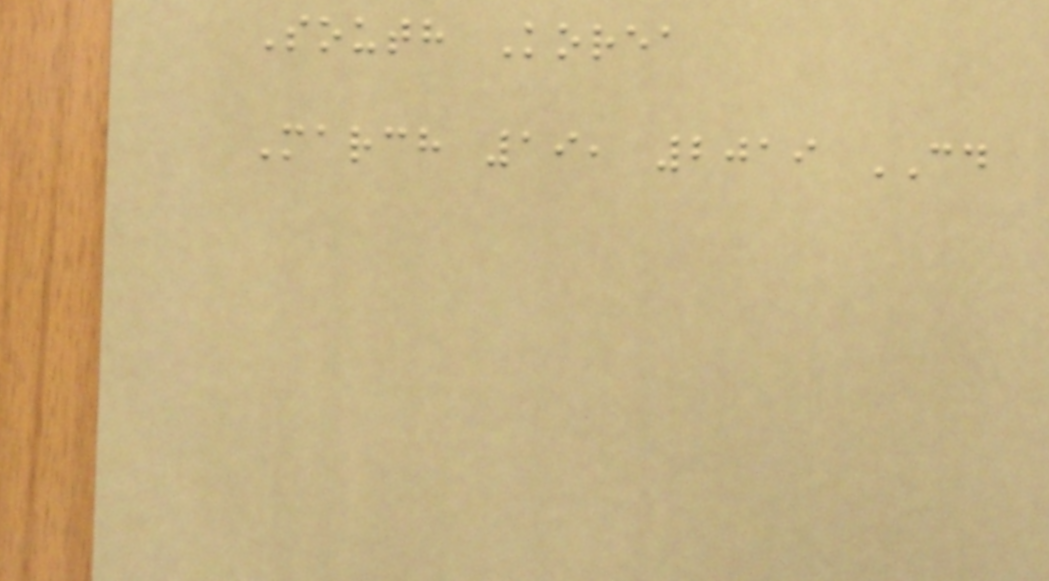South Korea
March 19, 2019 CD
